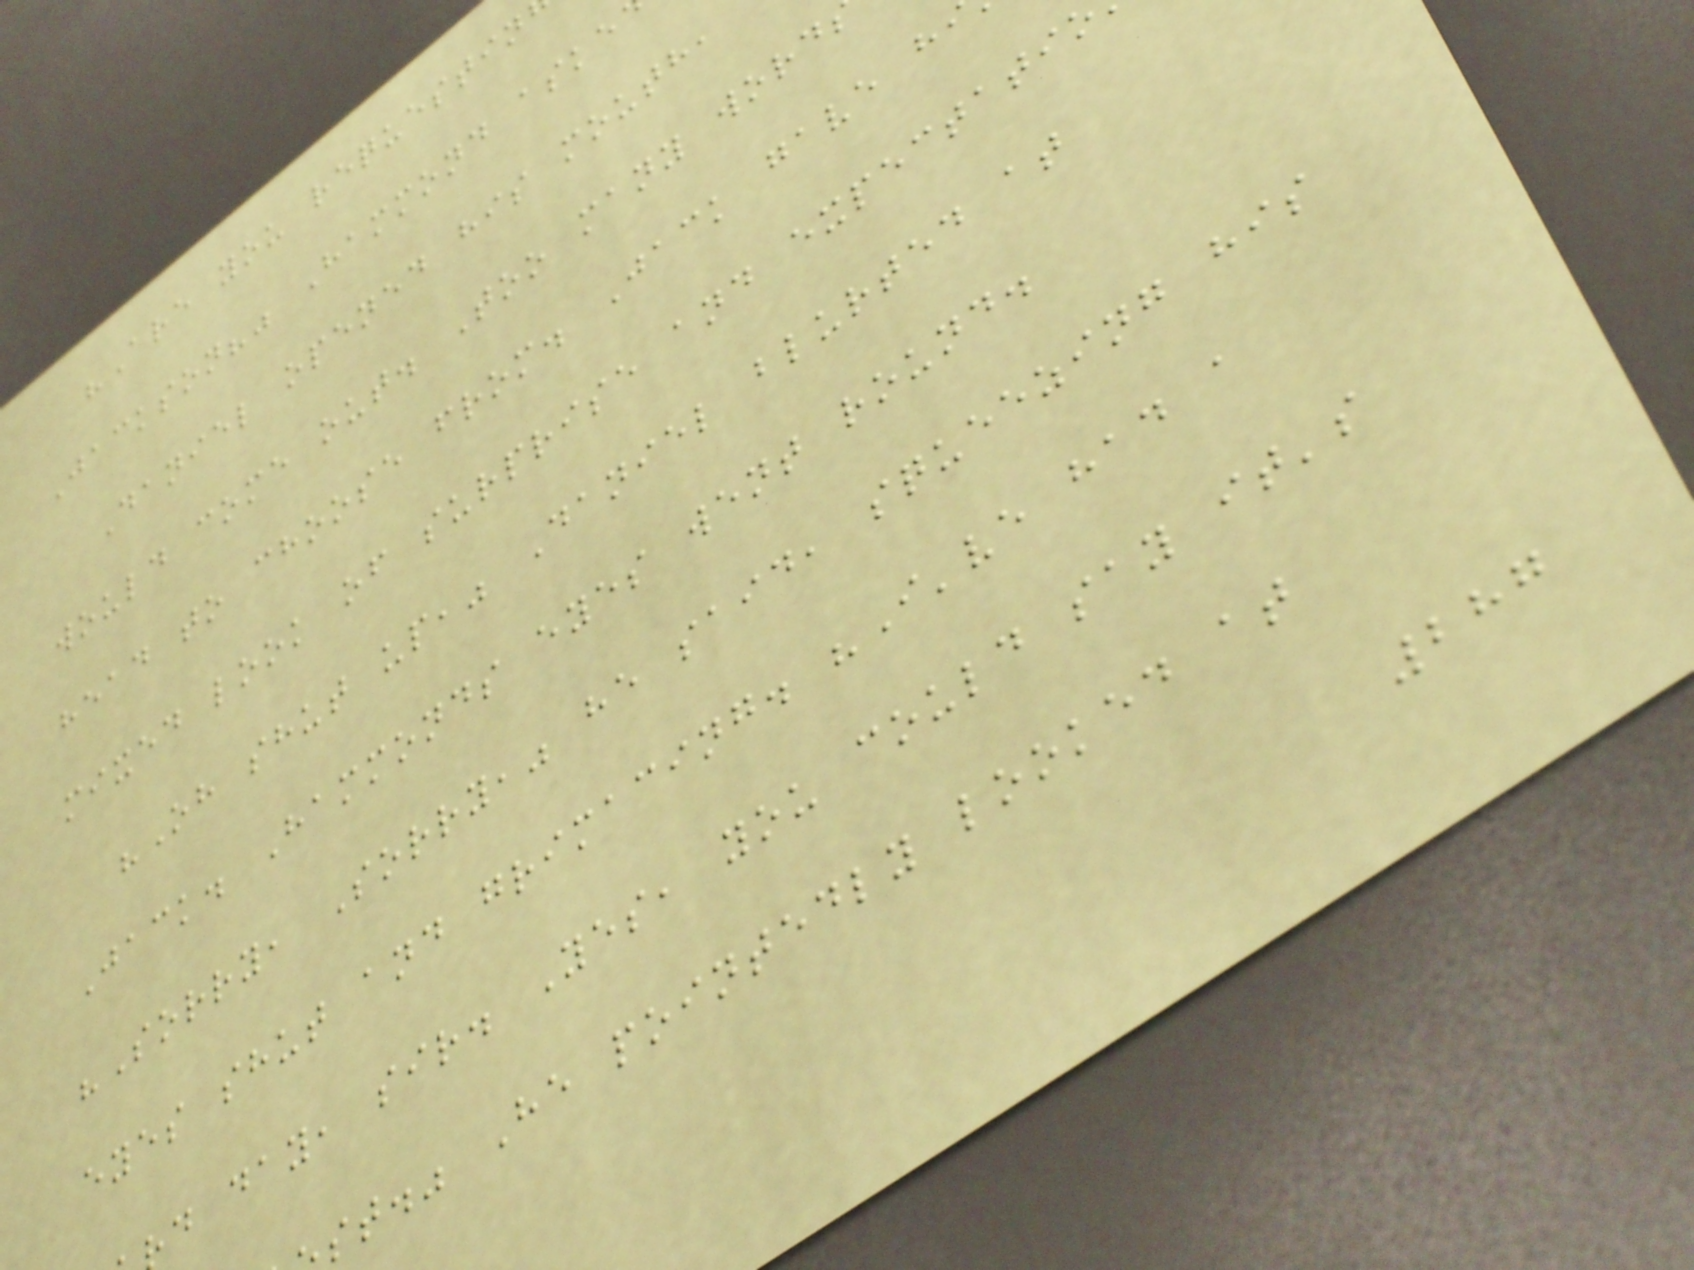"Are you requestin
Jackson?" Hammond aske
Daniel opened his mouth,
would come out. Too many word
head to choose from. Jack gave h
mixed look of surprise and expectatio
"Oh shut up," Daniel blurted at
Jack. Hammonds eyes went round.
"Sorry, Sorry," he said, squeezing his
eyes shut and grimacing. "I've had a
d day, sir. Yes, you could say it's
st." He pointedly looked at
287
